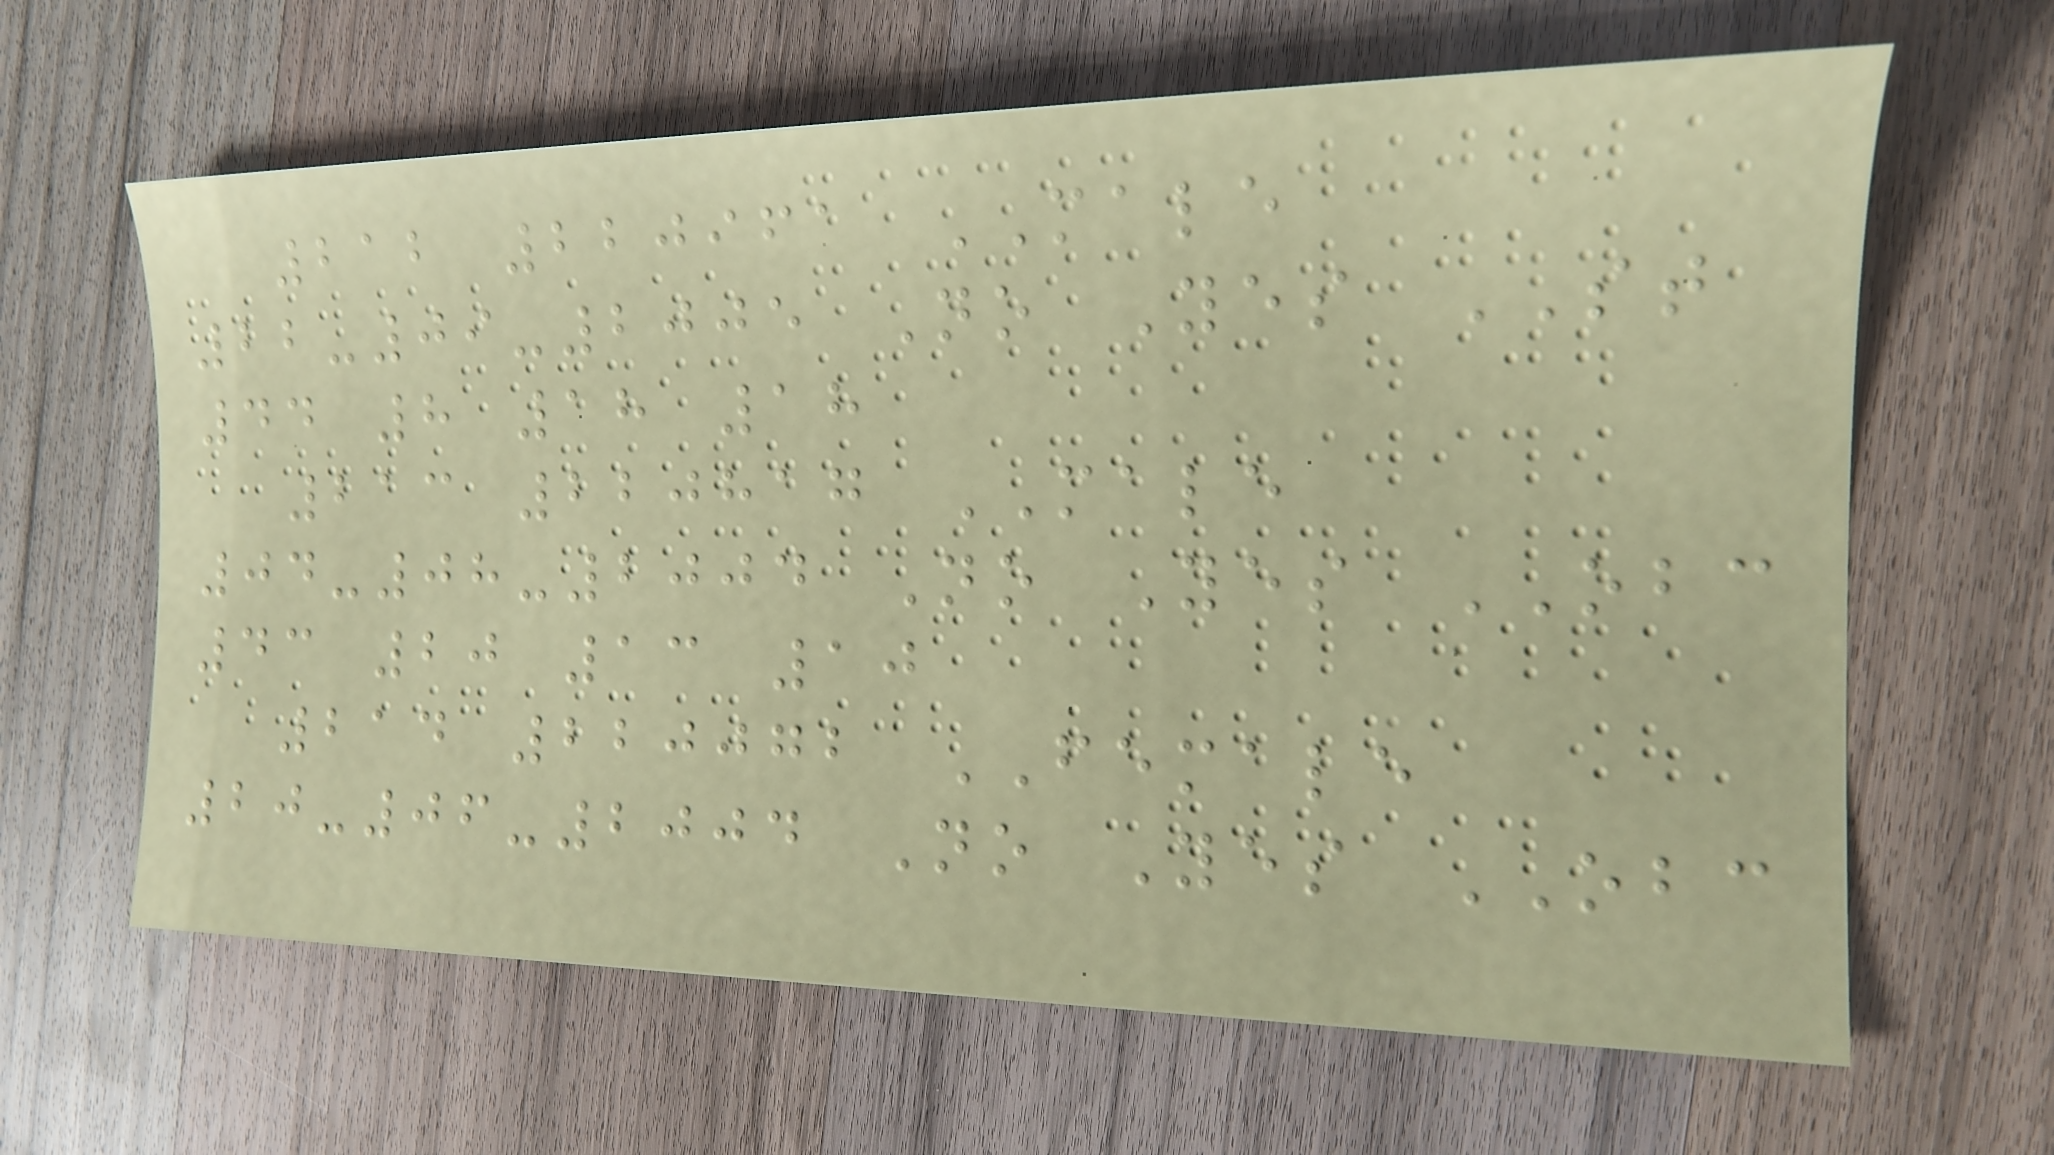212 220961 MALE
22-09-2005 No Yes ST
44 8 18 18
213 220817 MALE
04-08-2004 No Yes OBC
43 20 13 10
214 220072 FEMALE
20-06-2004 No Yes OBC
